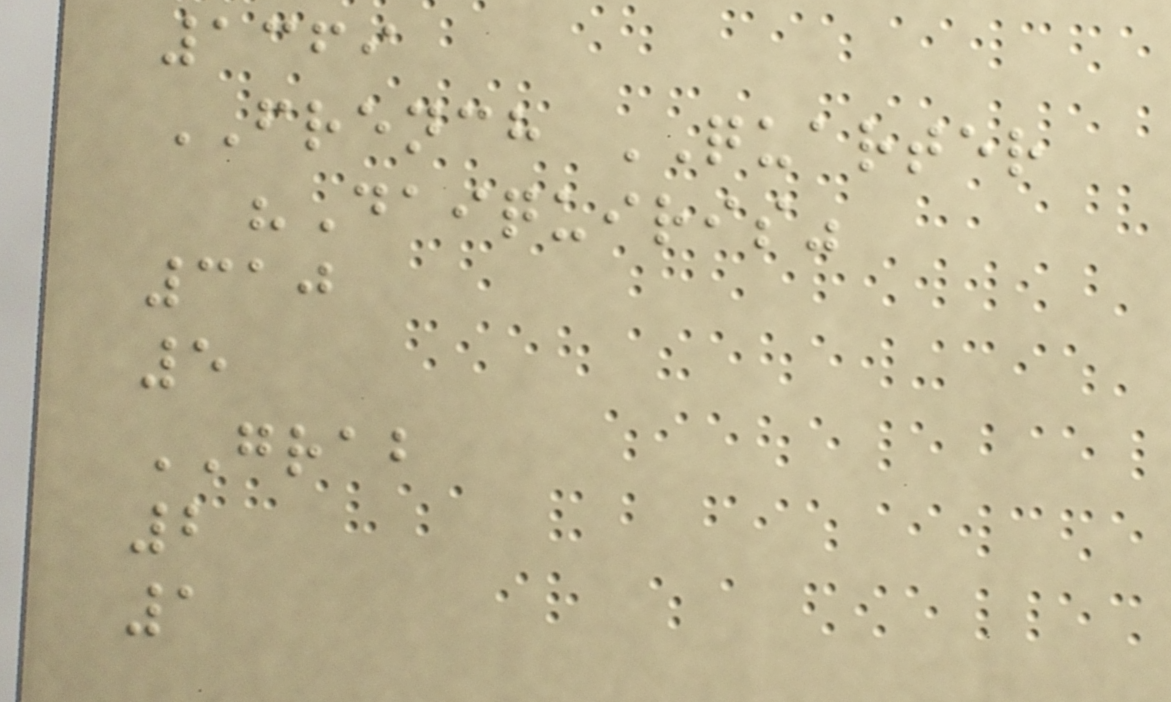1369
FRENCH QUARTER
"Daiquiris"
310
5
GRAB
2
1
